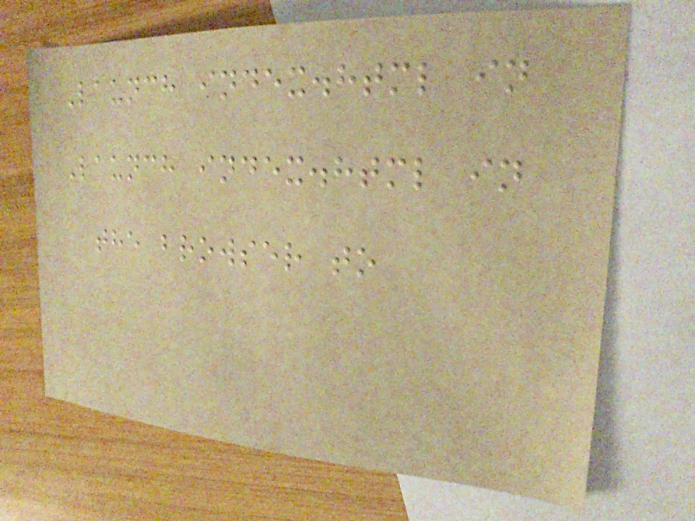Launch index.html in
Launch index.html in
the browser to
